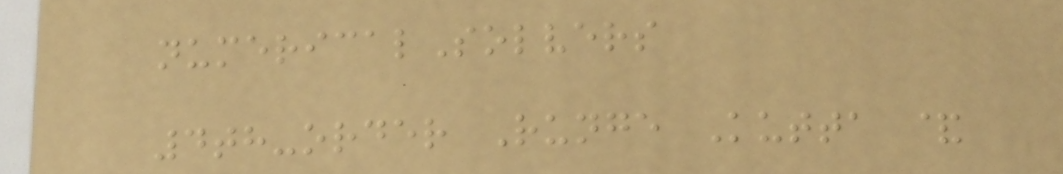numericalSolvers
4th-order Runge Kutta &
